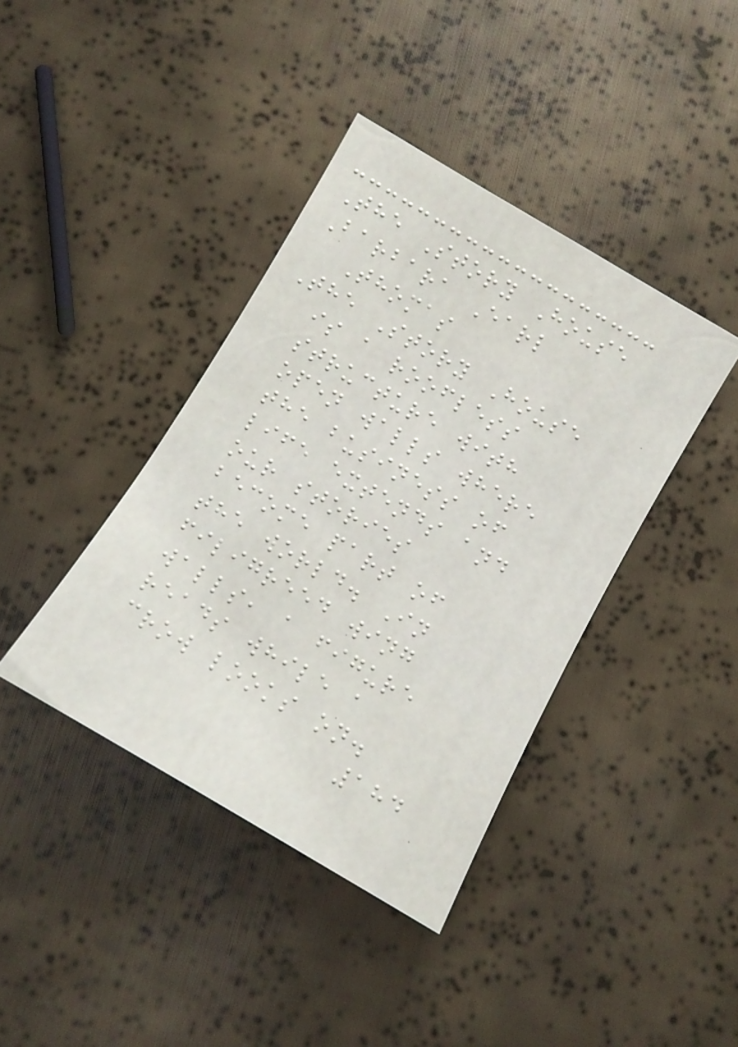The Story House
Barbara Earl
Thomas
The Story House
is a roofless
structure with
open walls where
the business of
life extends and
our stories
become part of
the world. In
filigreed wing
walls, a figure
reads while a
crow looks on.
184
